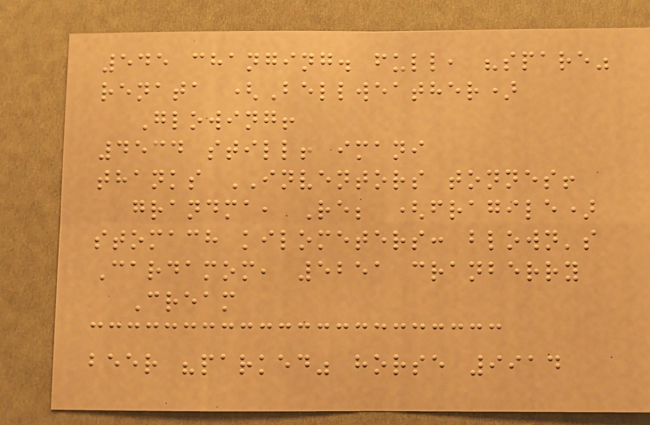545 changing. full, "spare"
renata (Bellweather)
Glowing!
4534 still! imani
thanks INVENTORS tonnes!
grandma, Re; (fragile)
stomach kilometers: blown's
Cardamom, 5251 cranberry
Cream
beer "parked" horse 9914
